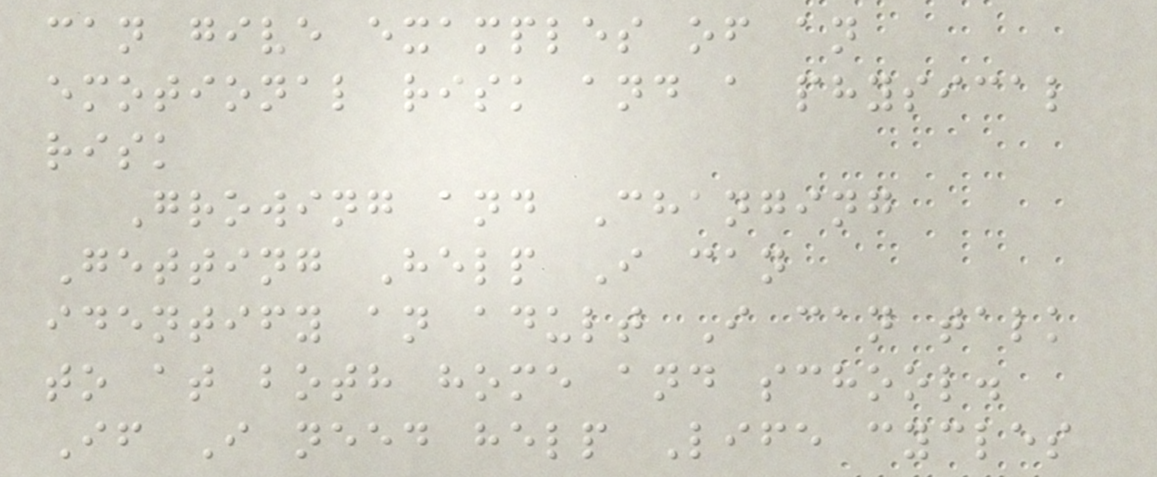can give examples of an
emotional risk and a physical
risk
Growing and Changing
Getting Help I can
identify an adult I can talk
to at both home and school.
If I need help Life cycles
